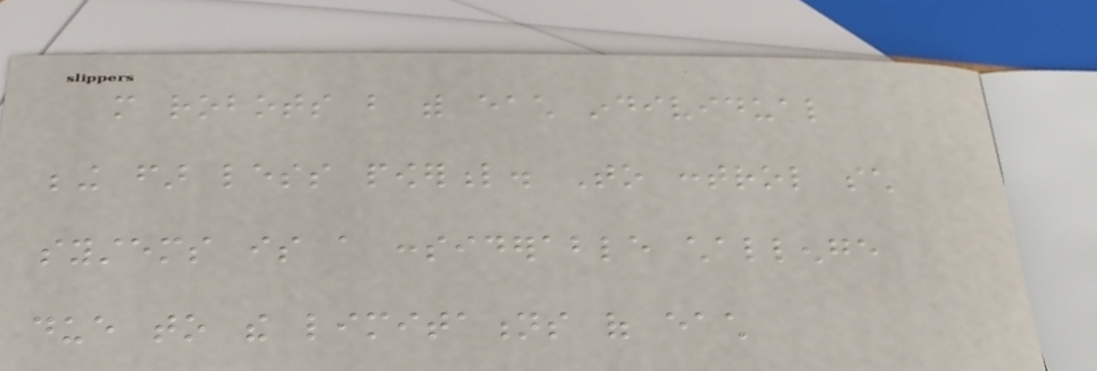more robots but with each individual
being far less powerful. To control such
systems is a considerable challenge
due to the limitations of each
